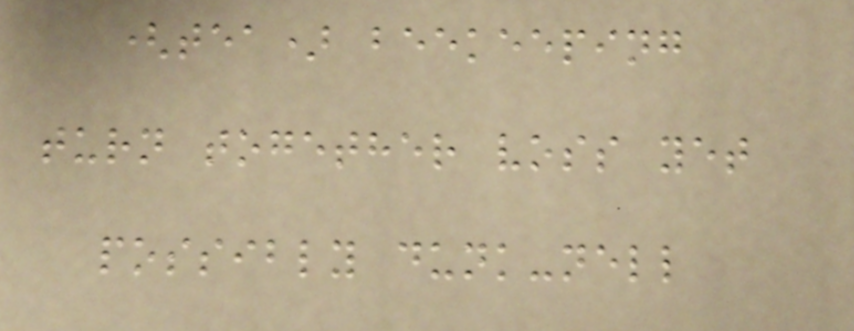(tea) beekeeping
turn together voss yet
possibly dunk-nell
